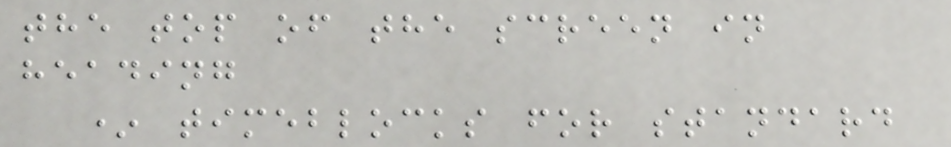the top of the screen in
heading
* timeblocks for standard
